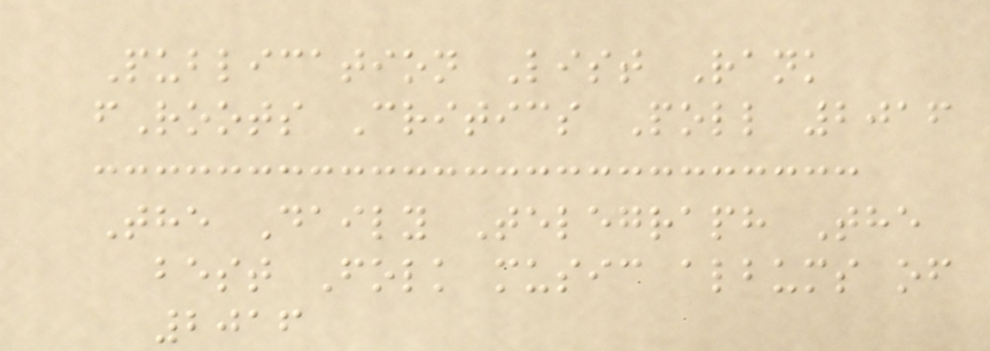Publication List Rank
fRoots Critics Poll 2016
The Daily Telegraph The
best Folk music albums of
2016
